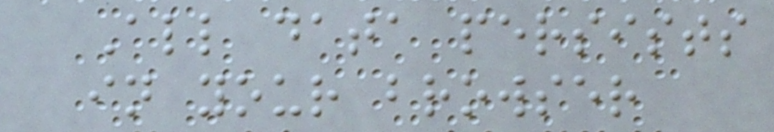All data persists
in your browser
